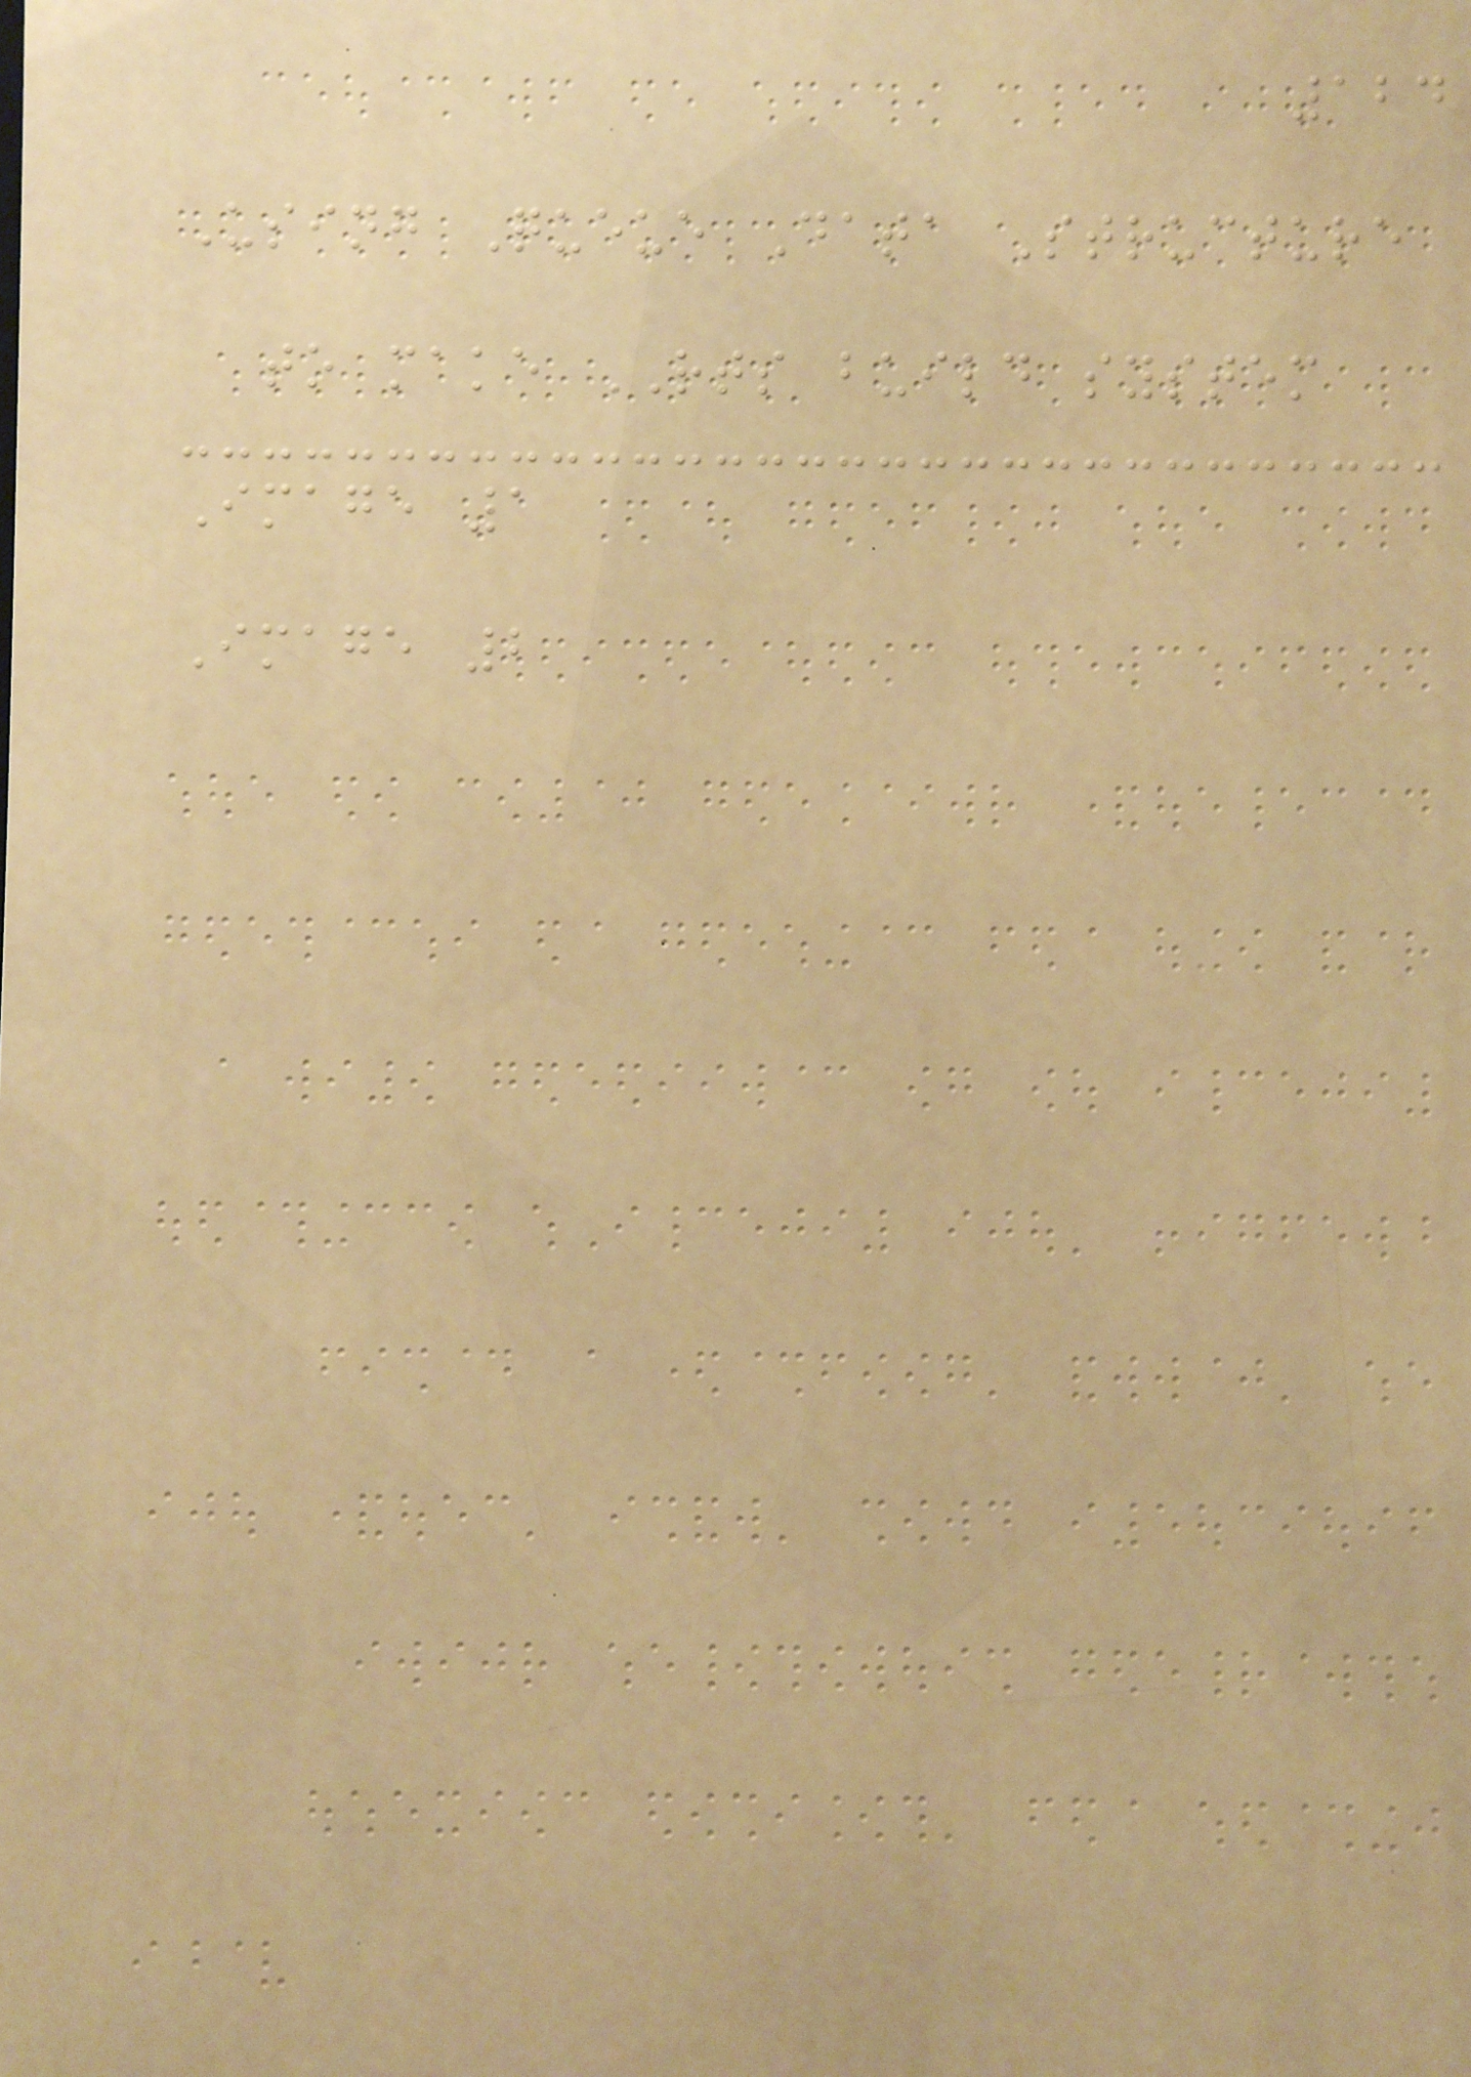124
Using Queue Data Structure
to make RTS build system
Image 1
Image 2
